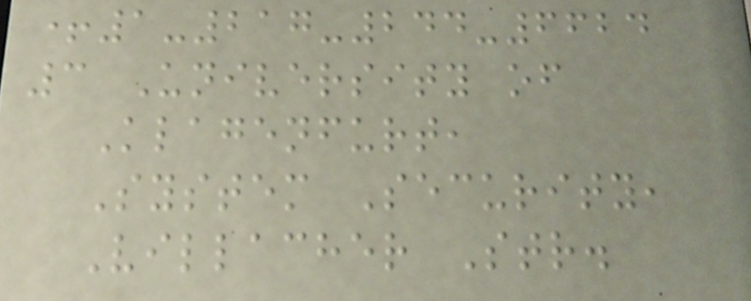+1-217-244-6624
3 University of
Klagenfurt,
System Security,
Villacher Str.
